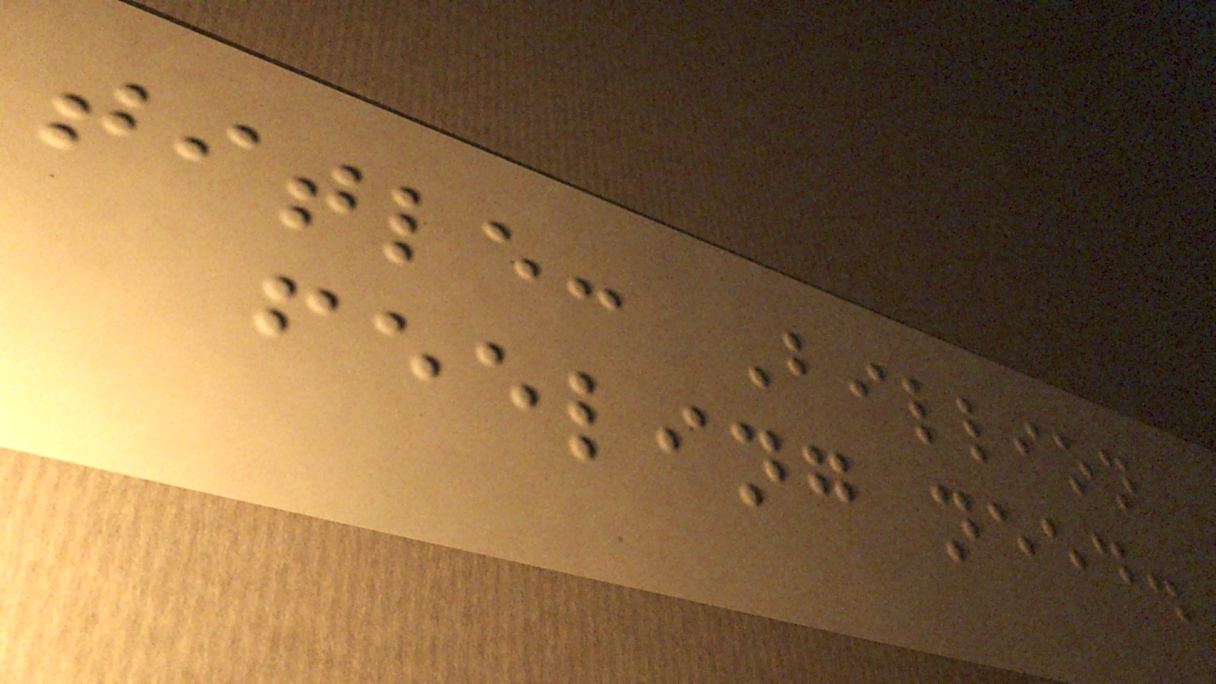title: Billion
feeling need.
